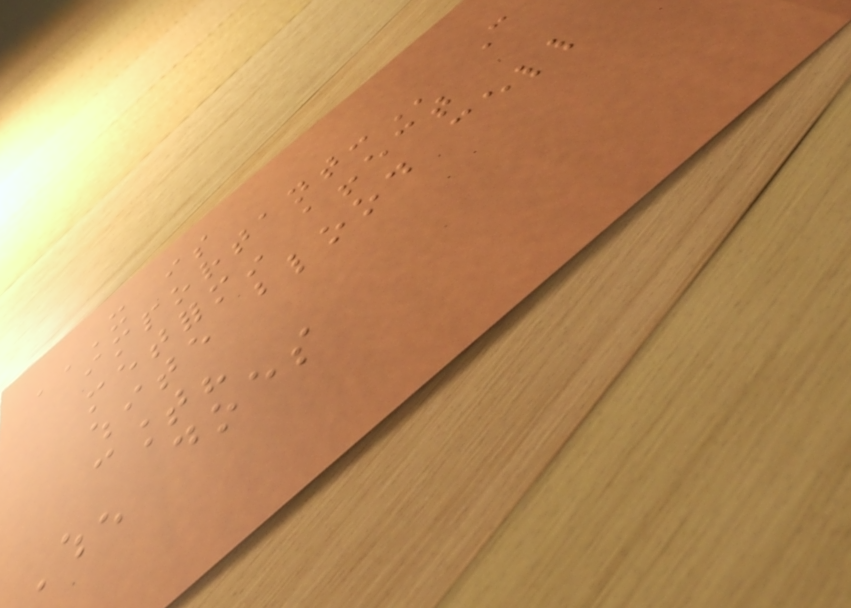IT IS
IMPORTANT: Can
metformin affect
white blood cell
count?
When does
